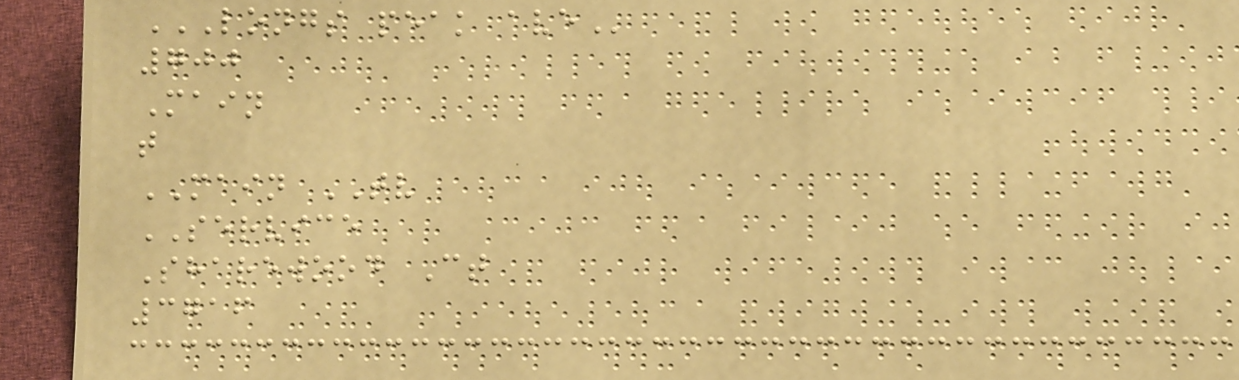LONGS PEAK AVE
700
Main
t
MAIN TV
SERVICE
Sharewood Ct
3716
